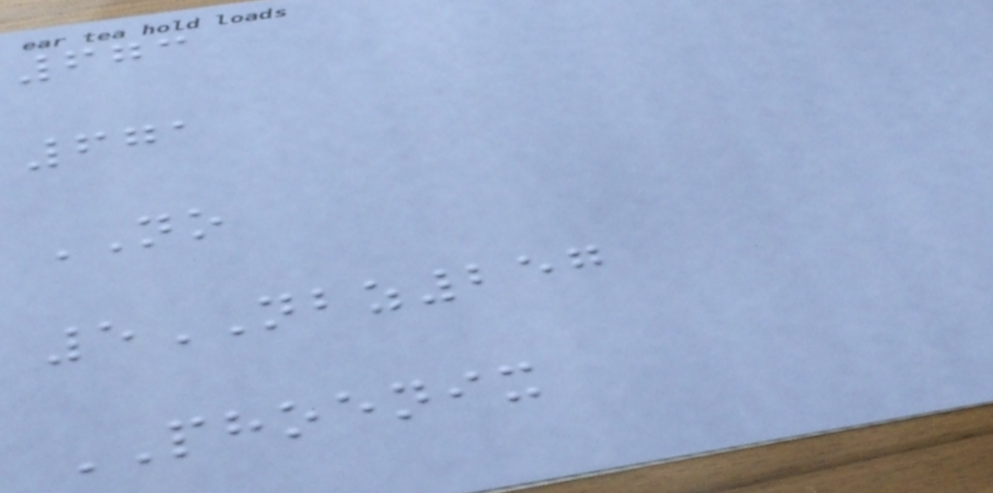673
671
NO
5NBZ257
PHOENIX
